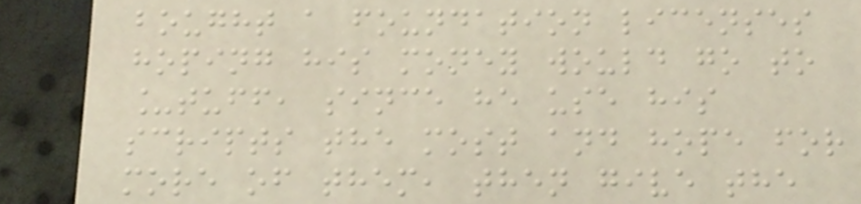bought a foundation licenses
hoping his money would go to
_tuff, since he use his
scripts the most and hope for
more of them, then give the
